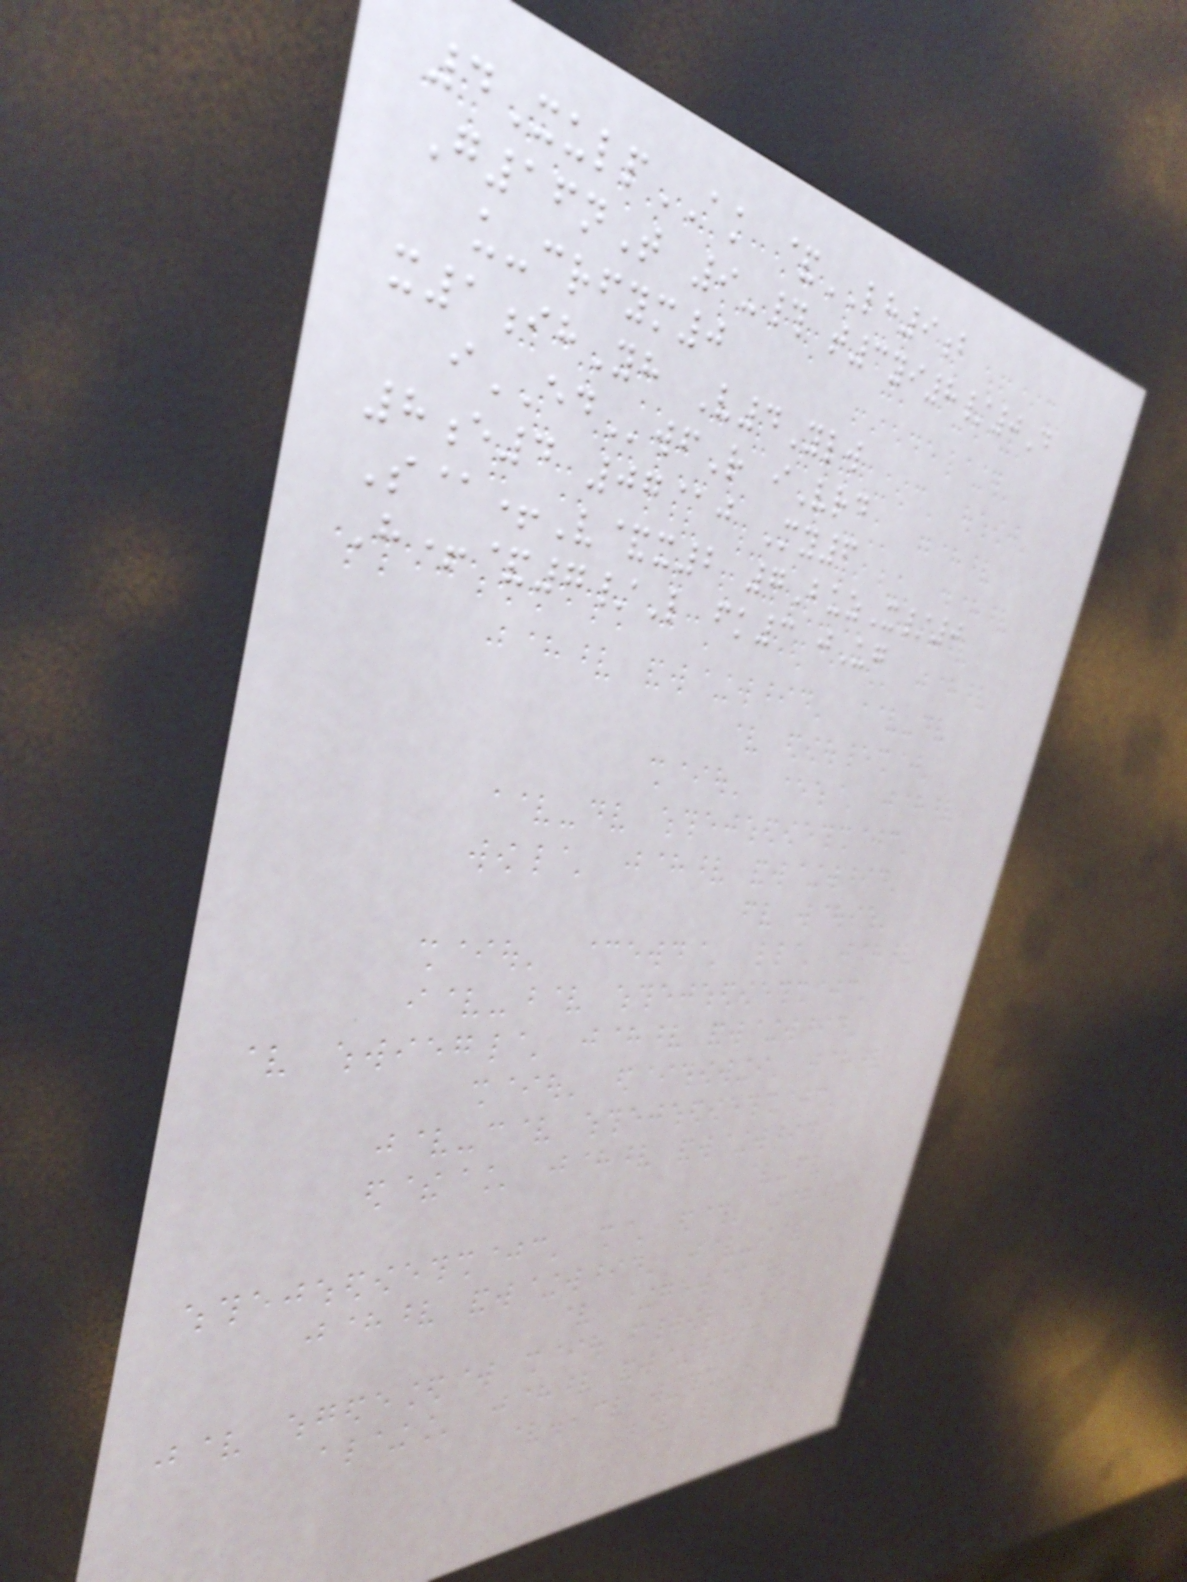4XulpAK &LH9b
G16nT 9-# t3yi8/0D
u-crfym0
x1ihYh V4Ylw
iEDwfR iVrd
8e4 07@j My6
S@+V&x2 7BuzX/0
H+&7/L fk3 jUg
